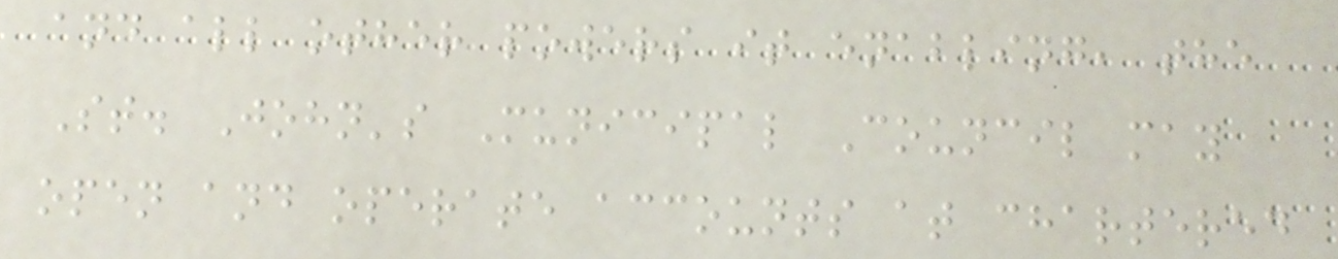and all other powers it enabling, the
St. John's Municipal Council may
open and operate accounts at chartered
